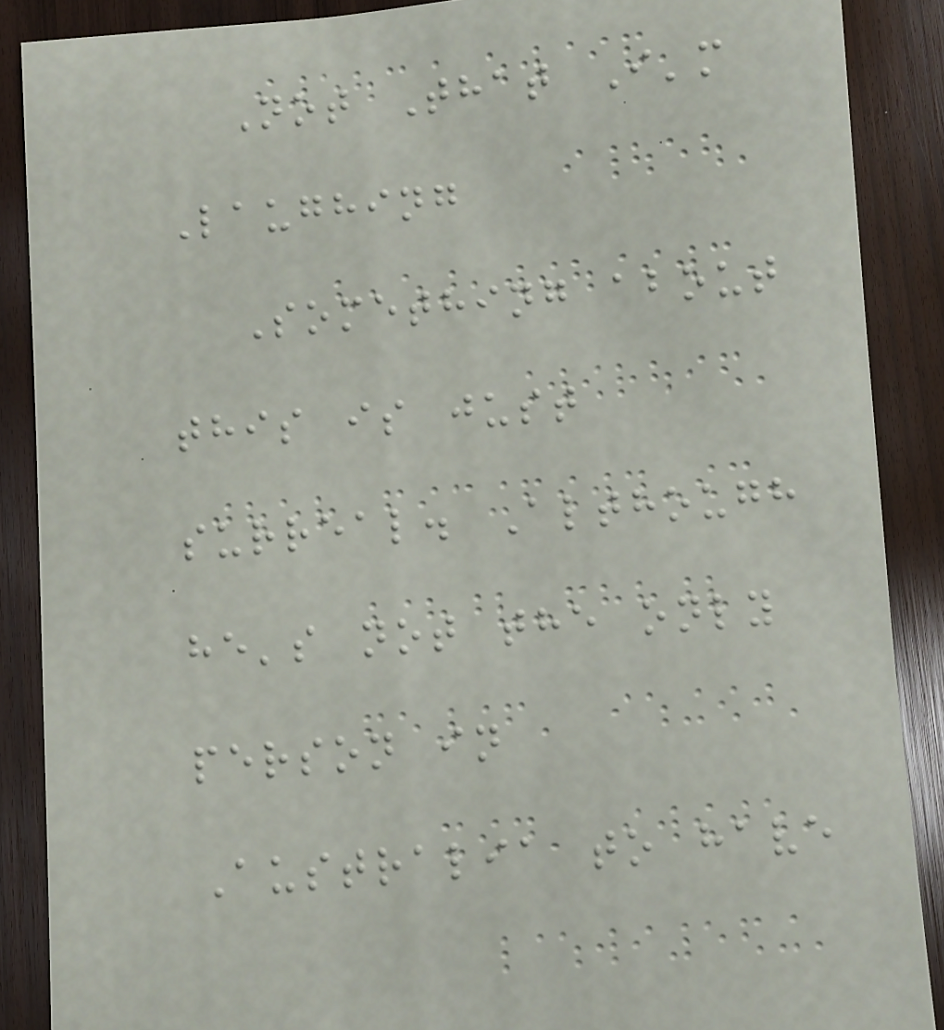Not That I'm
Laughing
Something about
this is just
surreal. Although
he's not the only
person in
Australia to have
